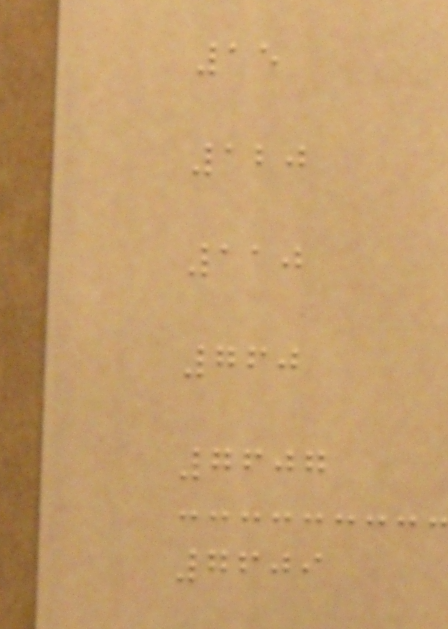15
120
110
760
7607
7609
